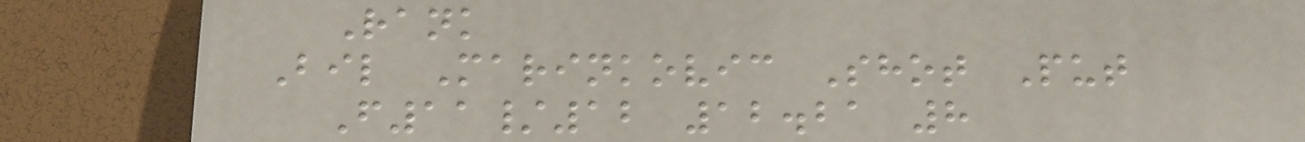Rank
Bil Marinkovic Shot Put
F11/12 12.21 8
